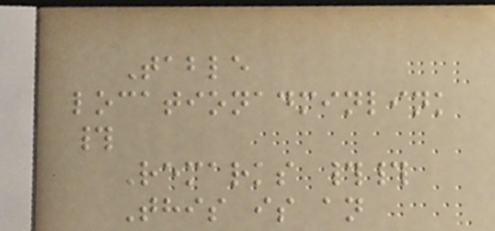Table
locationadminlink
#
Remarks ##
This is an
